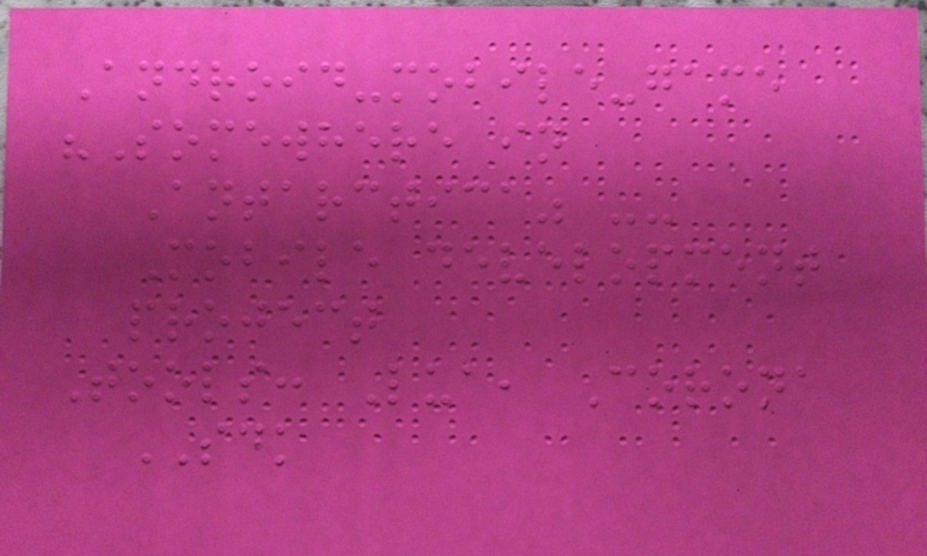Android-mobile-game
"Somewhere in
Antarctica" --
Mobile development
project
Tools: Lua, Corona
SDK
